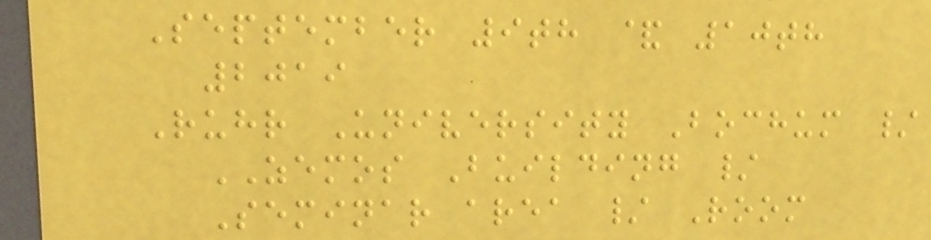September 9th & 10th
2019
Ruhr University Bochum /
ZEMOS Building /
Seminar area / Room
